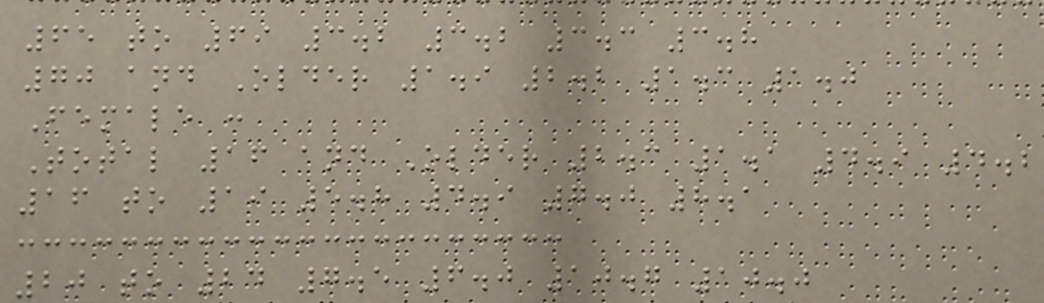65 to 69 3.2 3.2 3.3 3.8
70 and Older 1.9 2.2 1.3 1.0
Female :
Total 16 and Older 2.3 1.1 4.9 4.2
16 to 19 5.8 4.9 7.0 8.1
20 to 24 7.5 6.0 10.7 10.0
